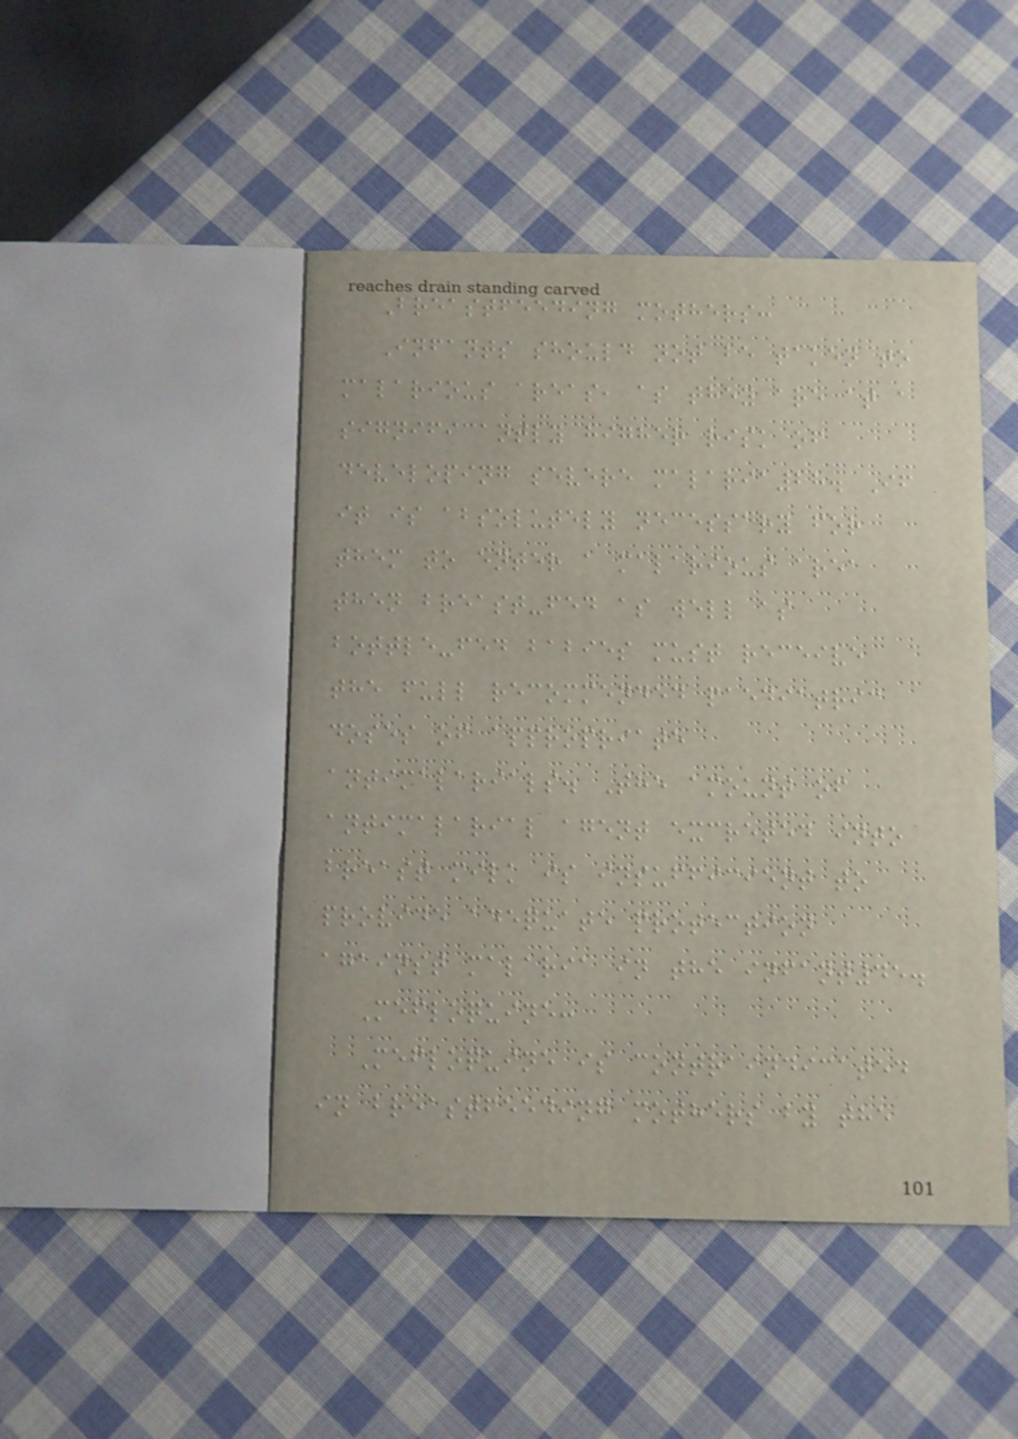Breastfeeding mothers:
Infants should not be taken to
malarious areas, as they are at a
significantly higher risk of
developing severe malaria28. If
it is absolutely necessary for
them to enter a malarious area
then breast-fed as well as
bottle-fed babies must receive
the full recommended paediatric
doses of appropriate
antimalarials. The amount of
antimalarial agent excreted into
breast milk is insufficient to
provide adequate protection
against malaria in the infant45.
Mefloquine:
Mefloquine is contraindicated
in breastfeeding mothers by the
